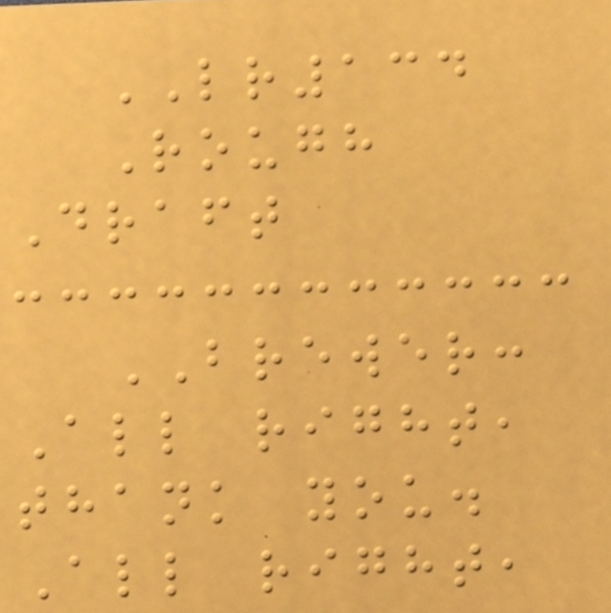LR134
Rough
Draft
BREWER:
All right,
thank you.
All right,
